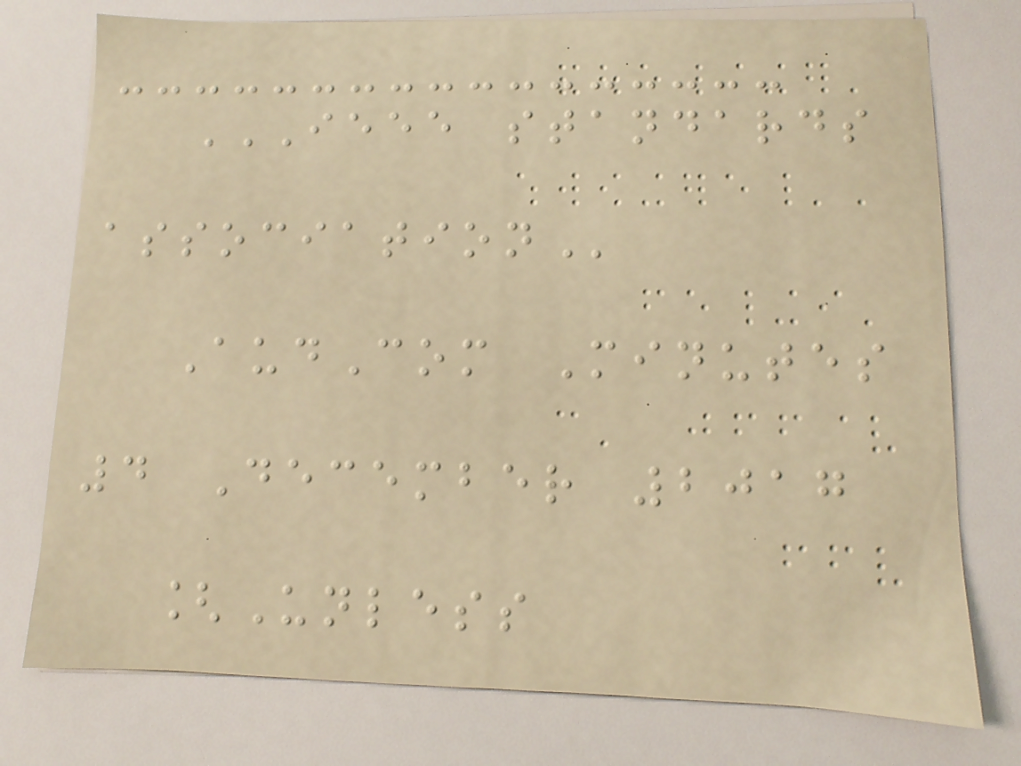IEEE STANDARDS
ASSOCIATION
AudCom Minutes
4 December 2017
[Unless
